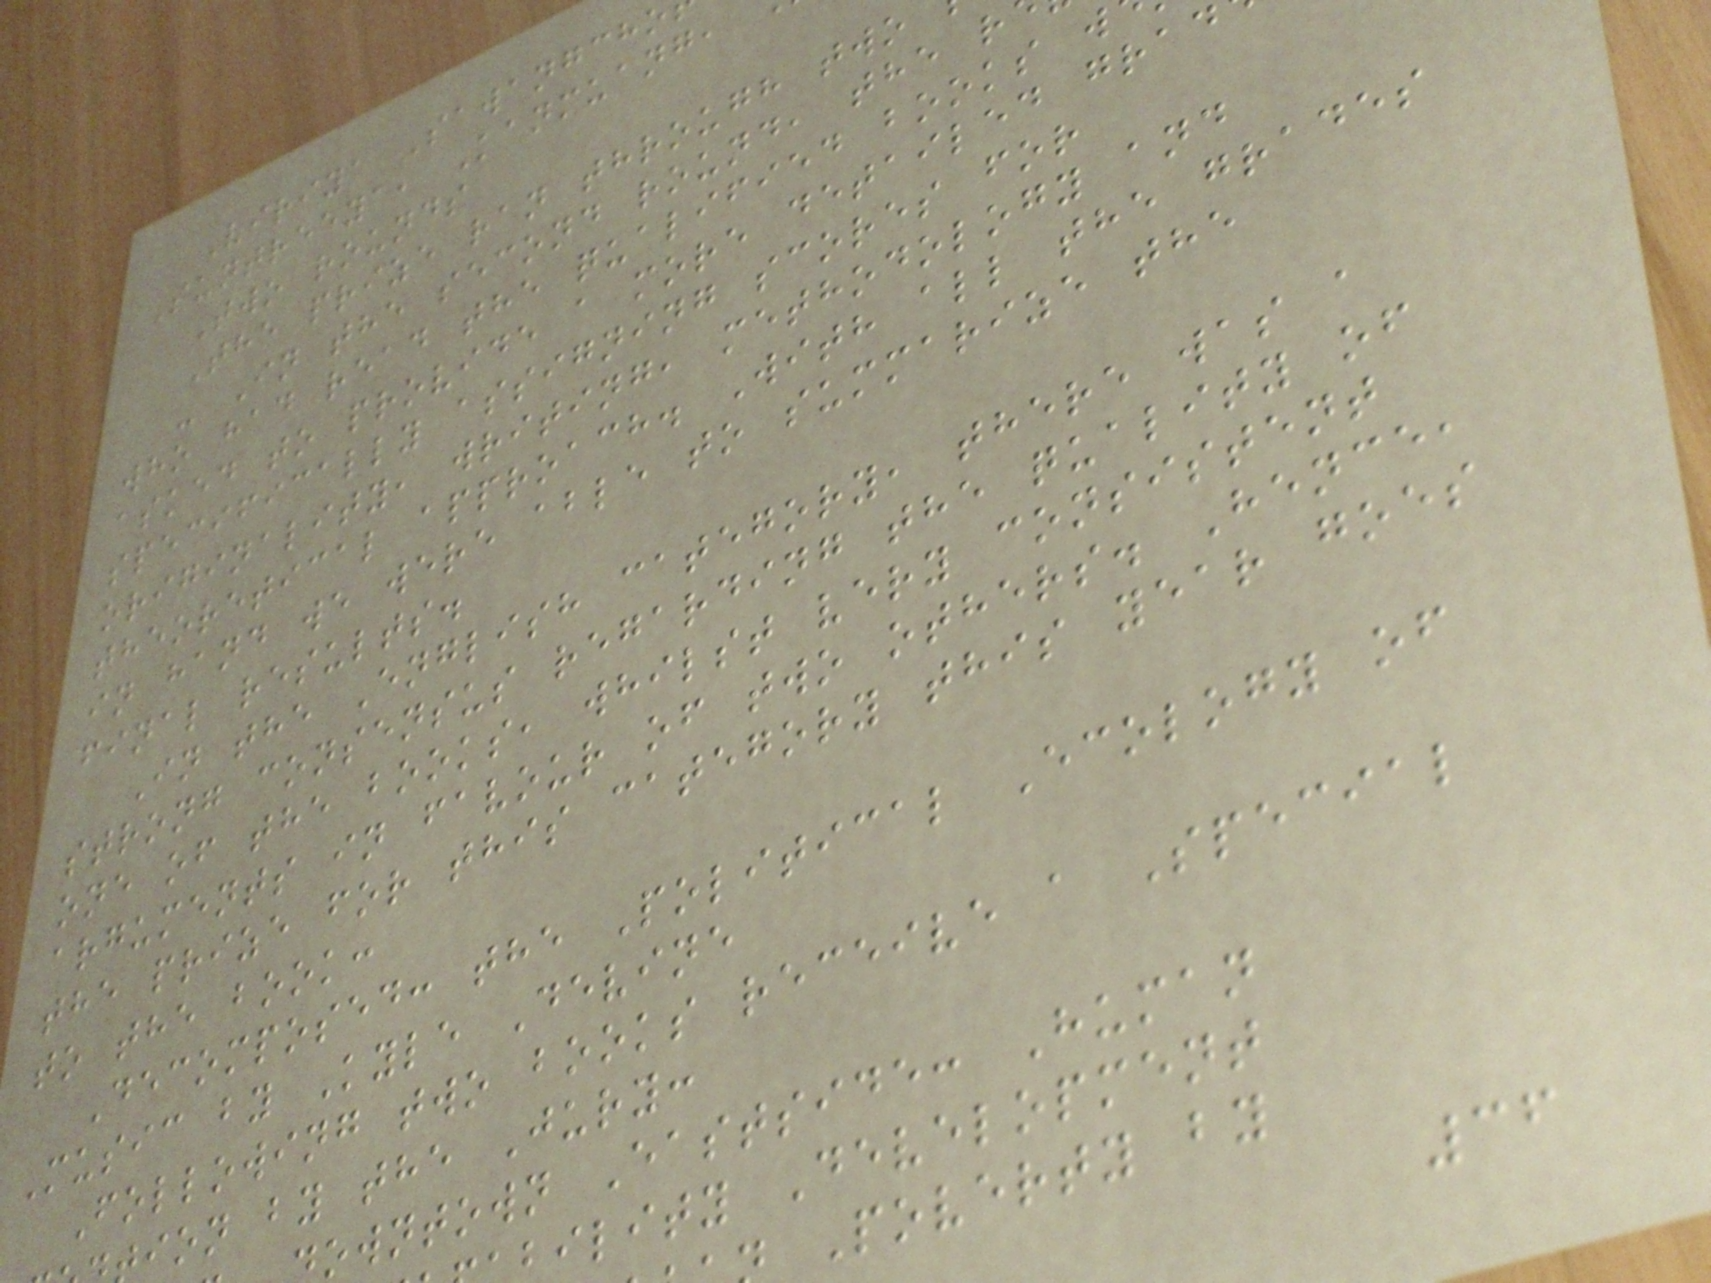Viriya Sawangcho
Suntreeya, Kanmuang,
Two rounds
The prize ran through two
- In the second round, the r
who had read the qualified books w
asked to provide a more detailed grad
specifically assigning scores for
originality, writing, methodology and
theoretical approach. With all the grades
in hand we were able to summarize the
final results.
In the English category, there was a
strong consensus regarding the quality of
one of the books, whilst very consistent
arguments in favour of two others. Hence,
the prize for this category this year goes
to the book:
Decomposed: the Political Ecology of
Music by Kyle Devine
Following two books receive a Special
ion by the Jury:
owntown Eastside: Human
ility Development
Poverty by
36
